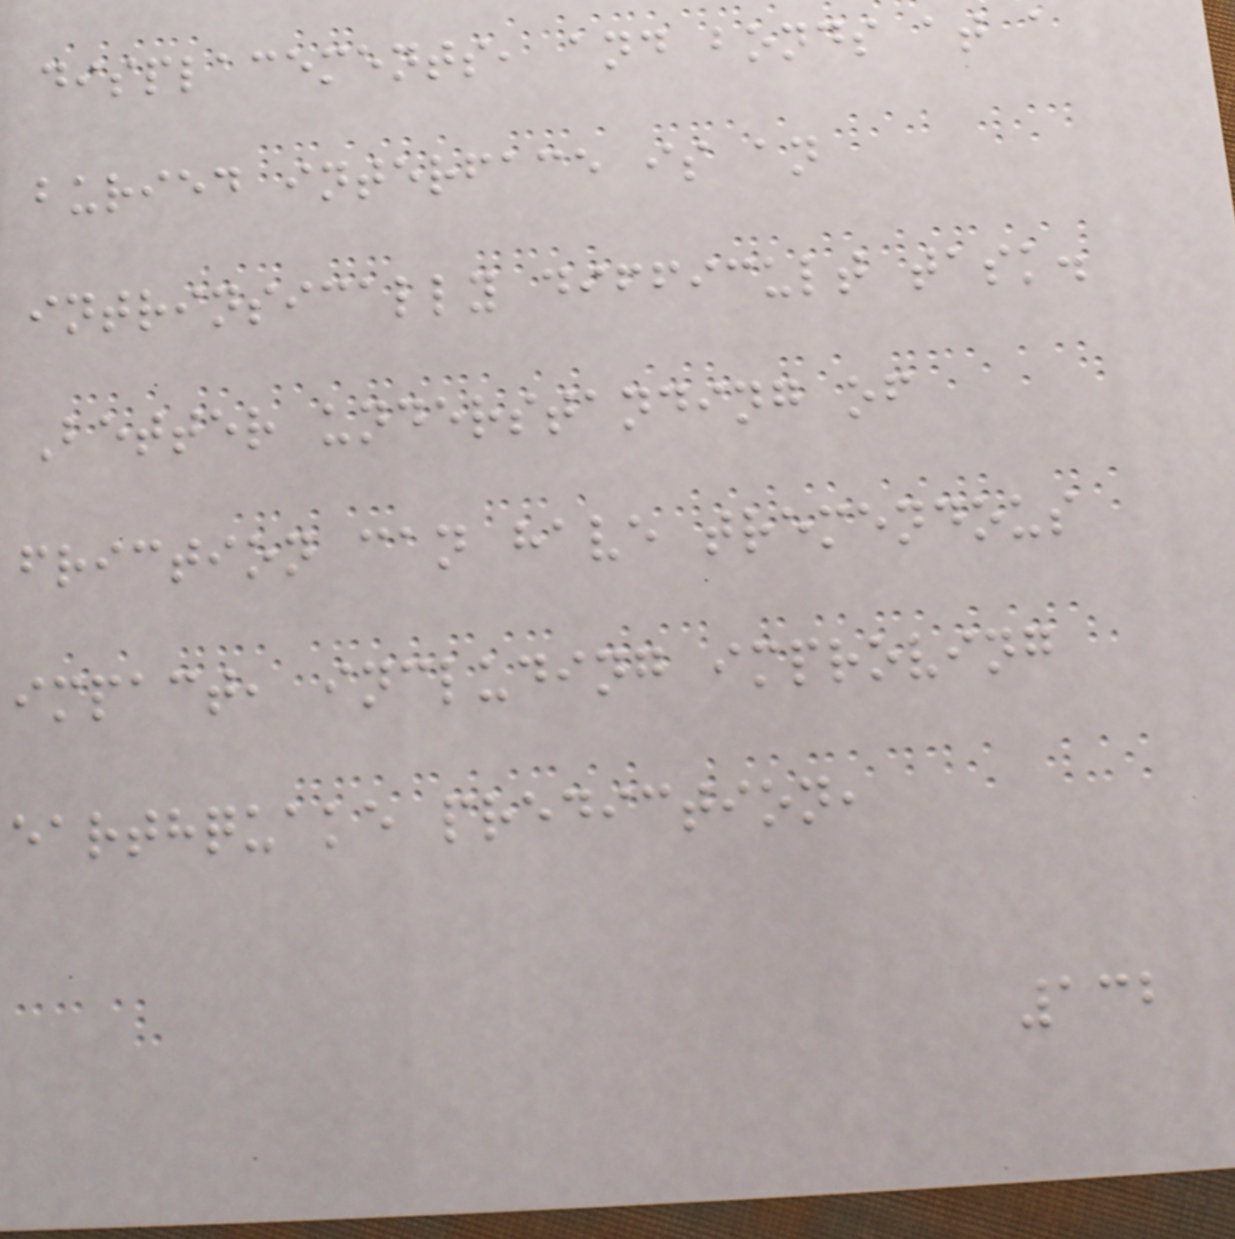displacements, and bonds at a
buried interface is an
intrinsically difficult task.
Better understanding of
friction can have tremendous
impact, including improving
earthquake prediction,
132
